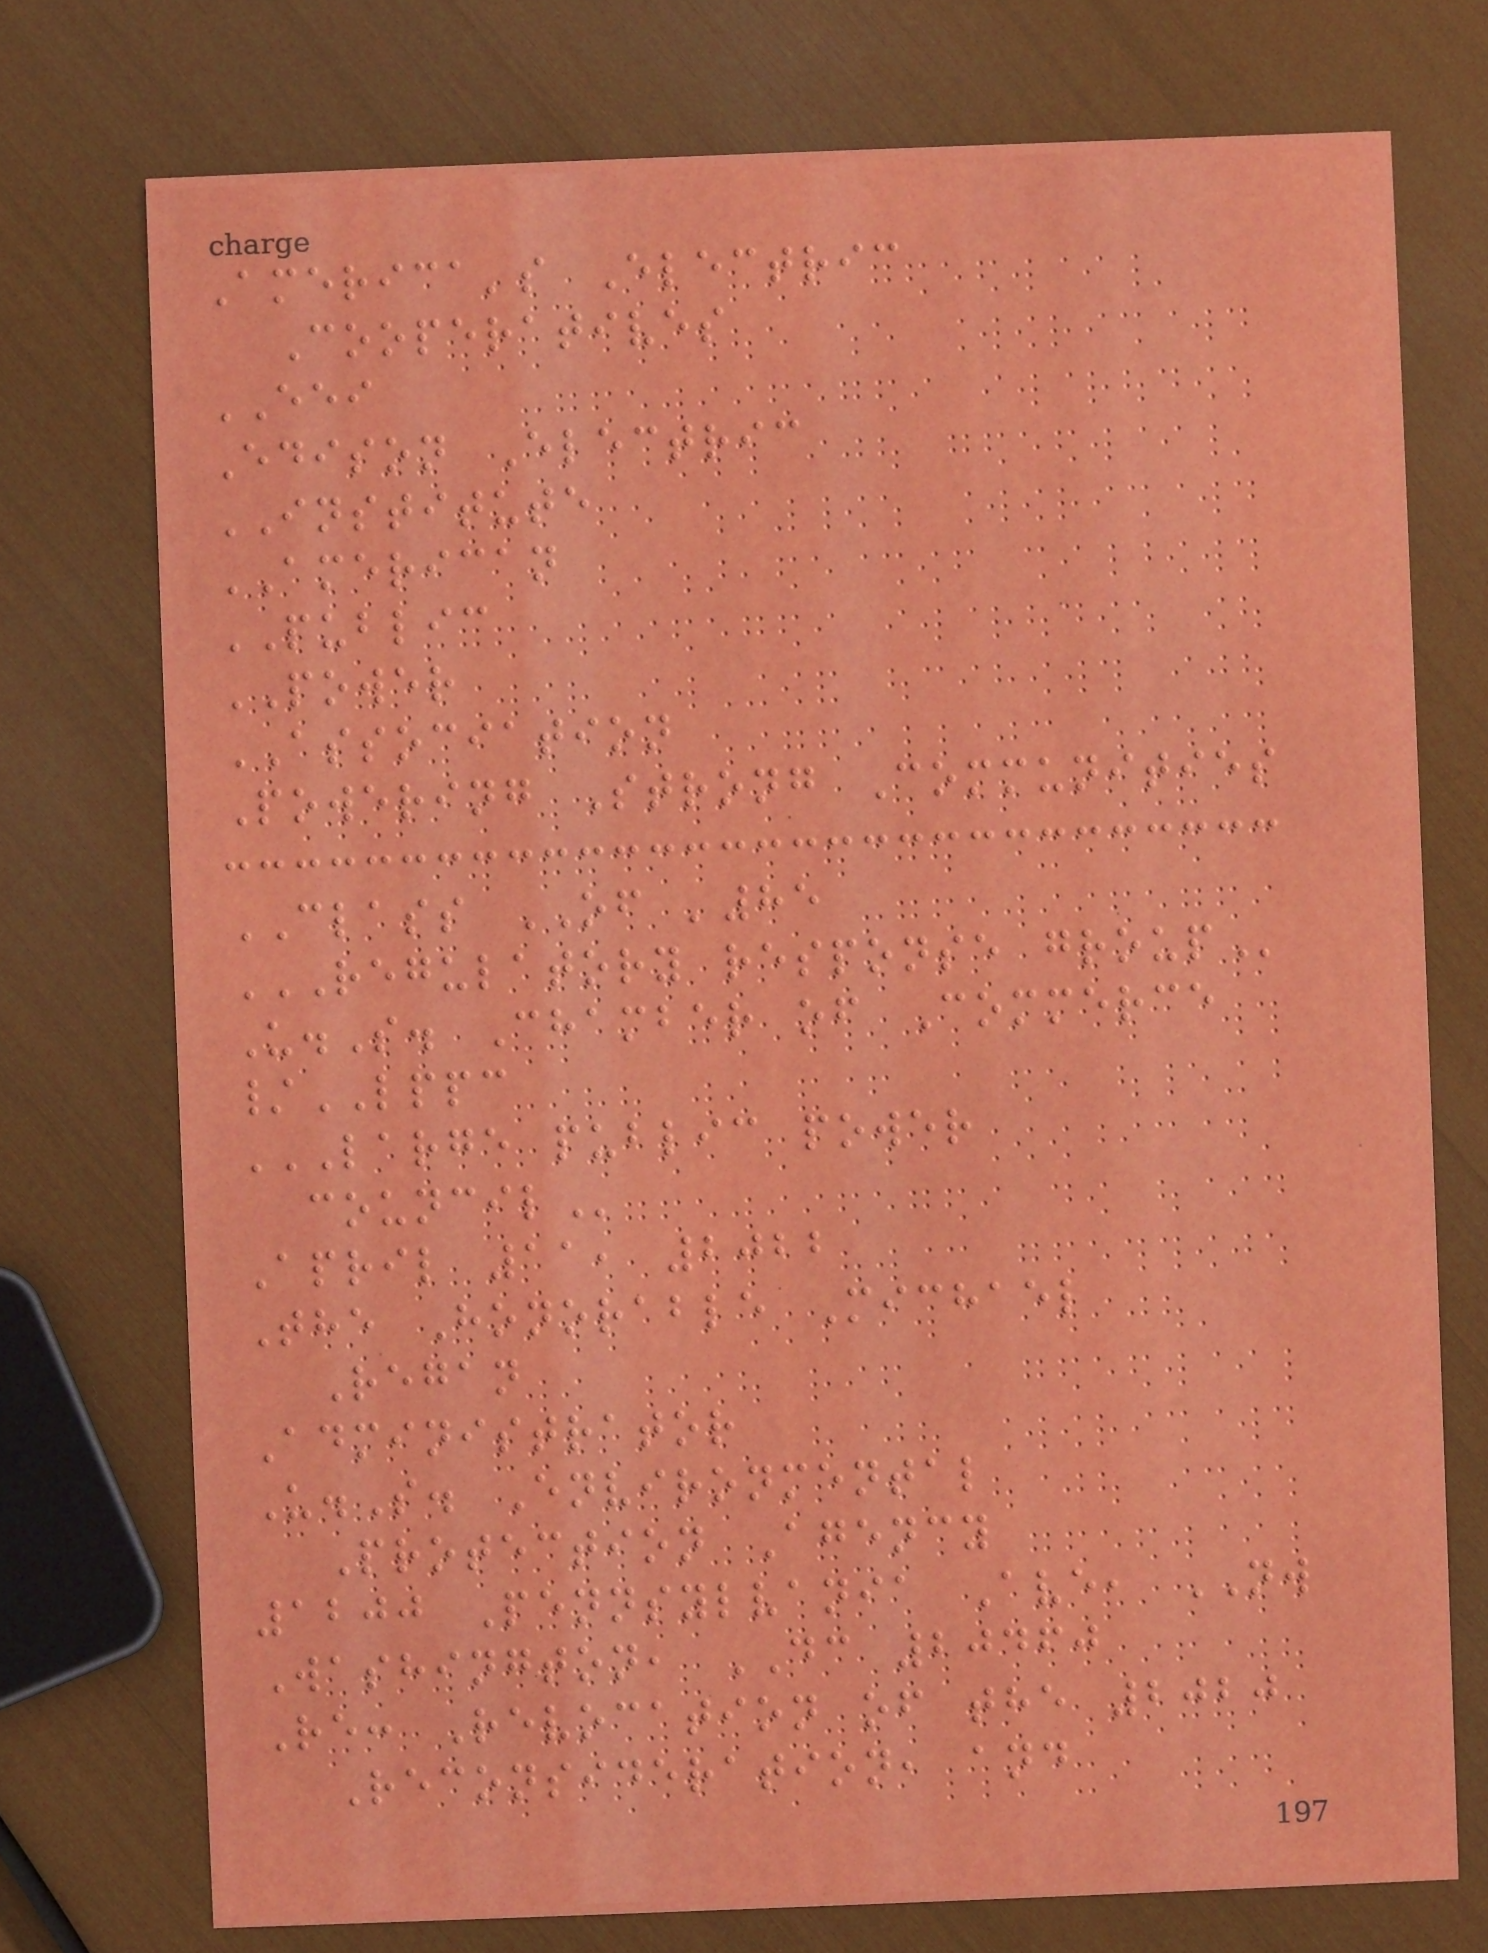America's Electric
Cooperatives
EEI
Edison Electric
INSTITUTE
AMERICAN
PUBLIC
POWER
ASSOCIATION
Powering Strong Communities
CLASS OF '85
REGULATORY RESPONSE GROUP
U.S. Chamber of Commerce
/LPPC
LARGE PUBLIC POWER
COUNCIL
April 11, 2022
The Honorable Michael
Regan
Administrator
U.S. Environmental
Protection Agency
1200 Pennsylvania Ave, NW
Washington, DC 20460
Re: Revocation of the 2020
Reconsideration, and
